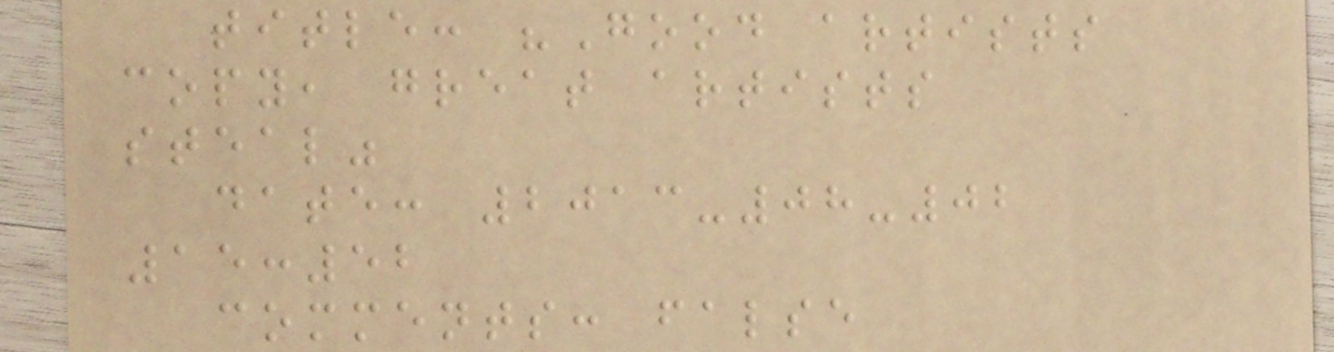title: "Good artists
copy, great artists
steal"
date: 2013-08-02
15:52
comments: false
